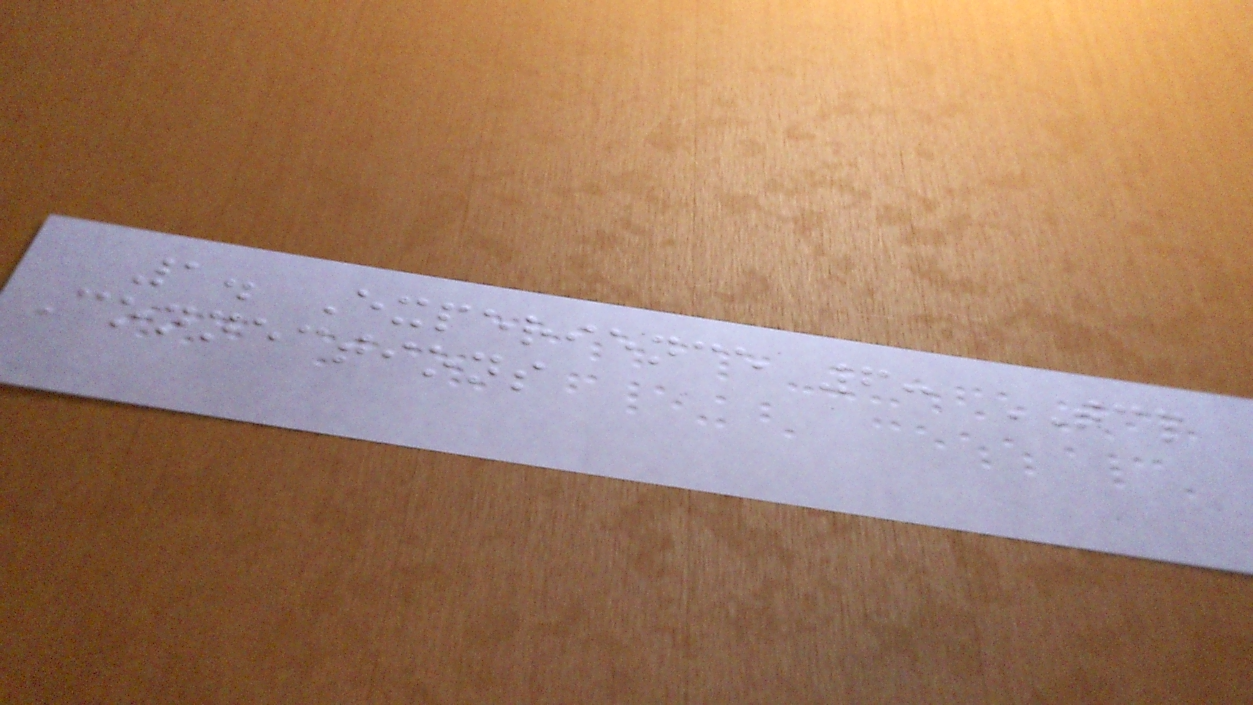1. Experience 6: TCP
Connections
